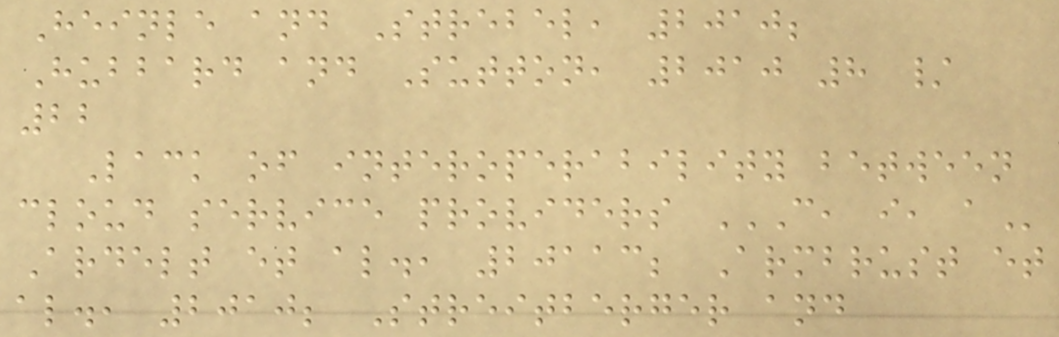Heinle and Strebel, 2010;
Hubbard and Sutton, 2010 8 /
22
Lack of interoperability between
cloud service providers C, I, A
Ardelt et al., 20113; Armbrust et
al., 2010; Streitberger and
